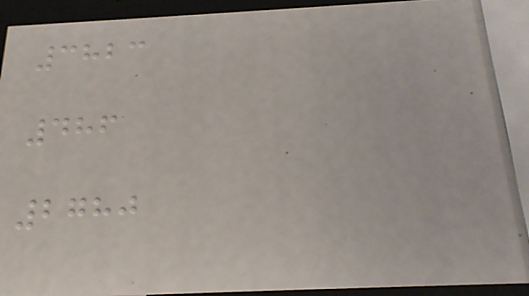3823
486
2780
